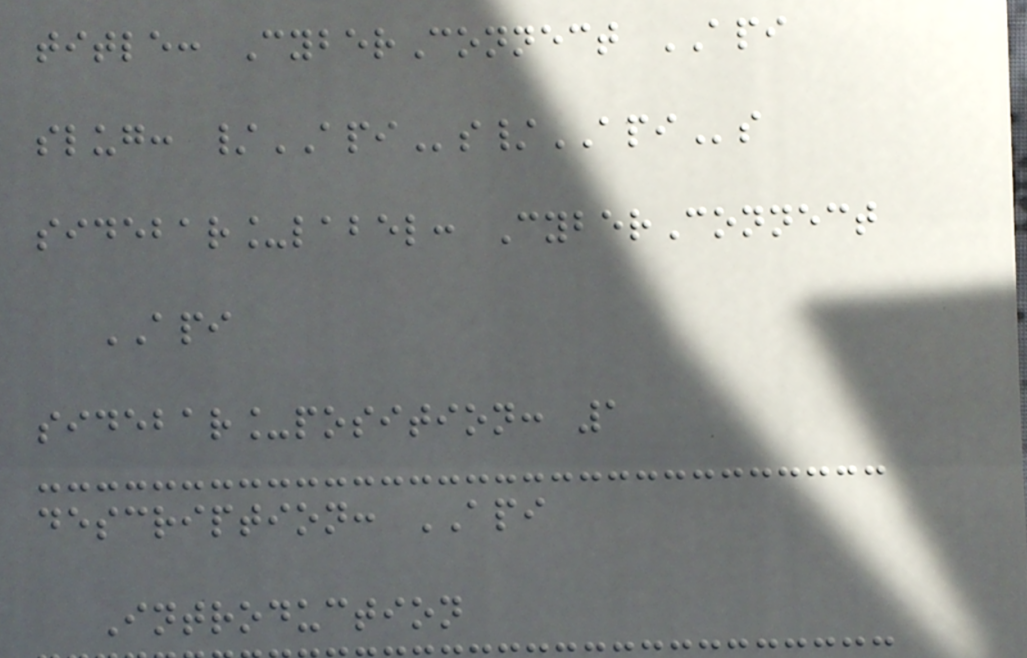title: CyberConnect API
slug: /APIs/APIs
sidebar_label: CyberConnect
API
sidebar_position: 1
description: API
Introduction
